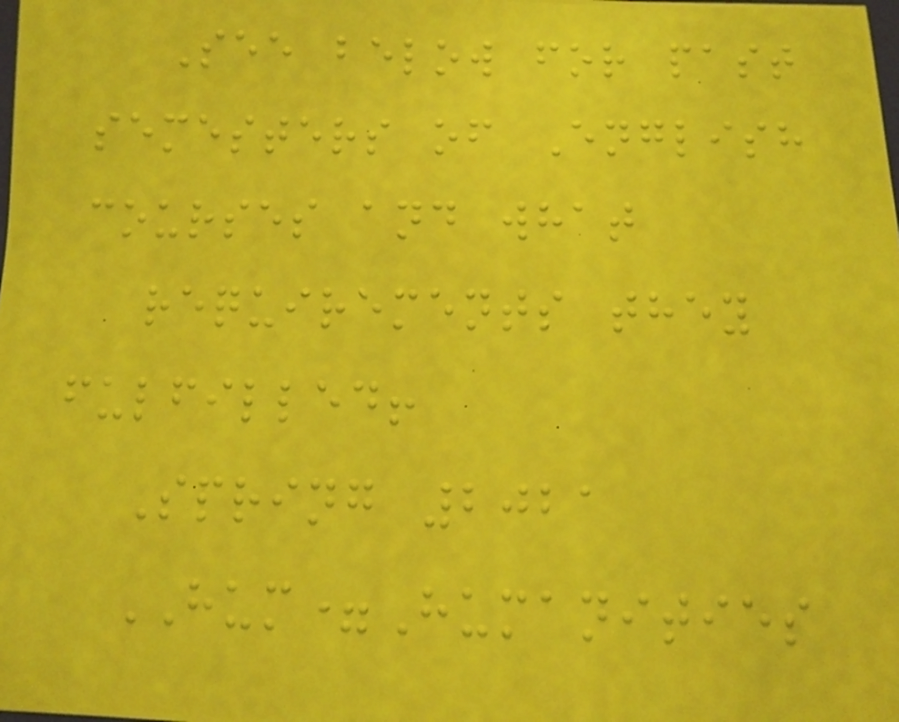See below for past
semesters of English
courses and what
requirements they
fulfilled!
Spring 2021
HUM=Humanities
